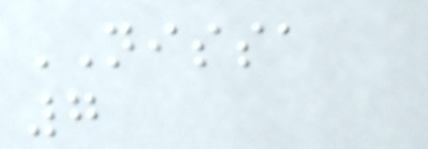NISSA
7
